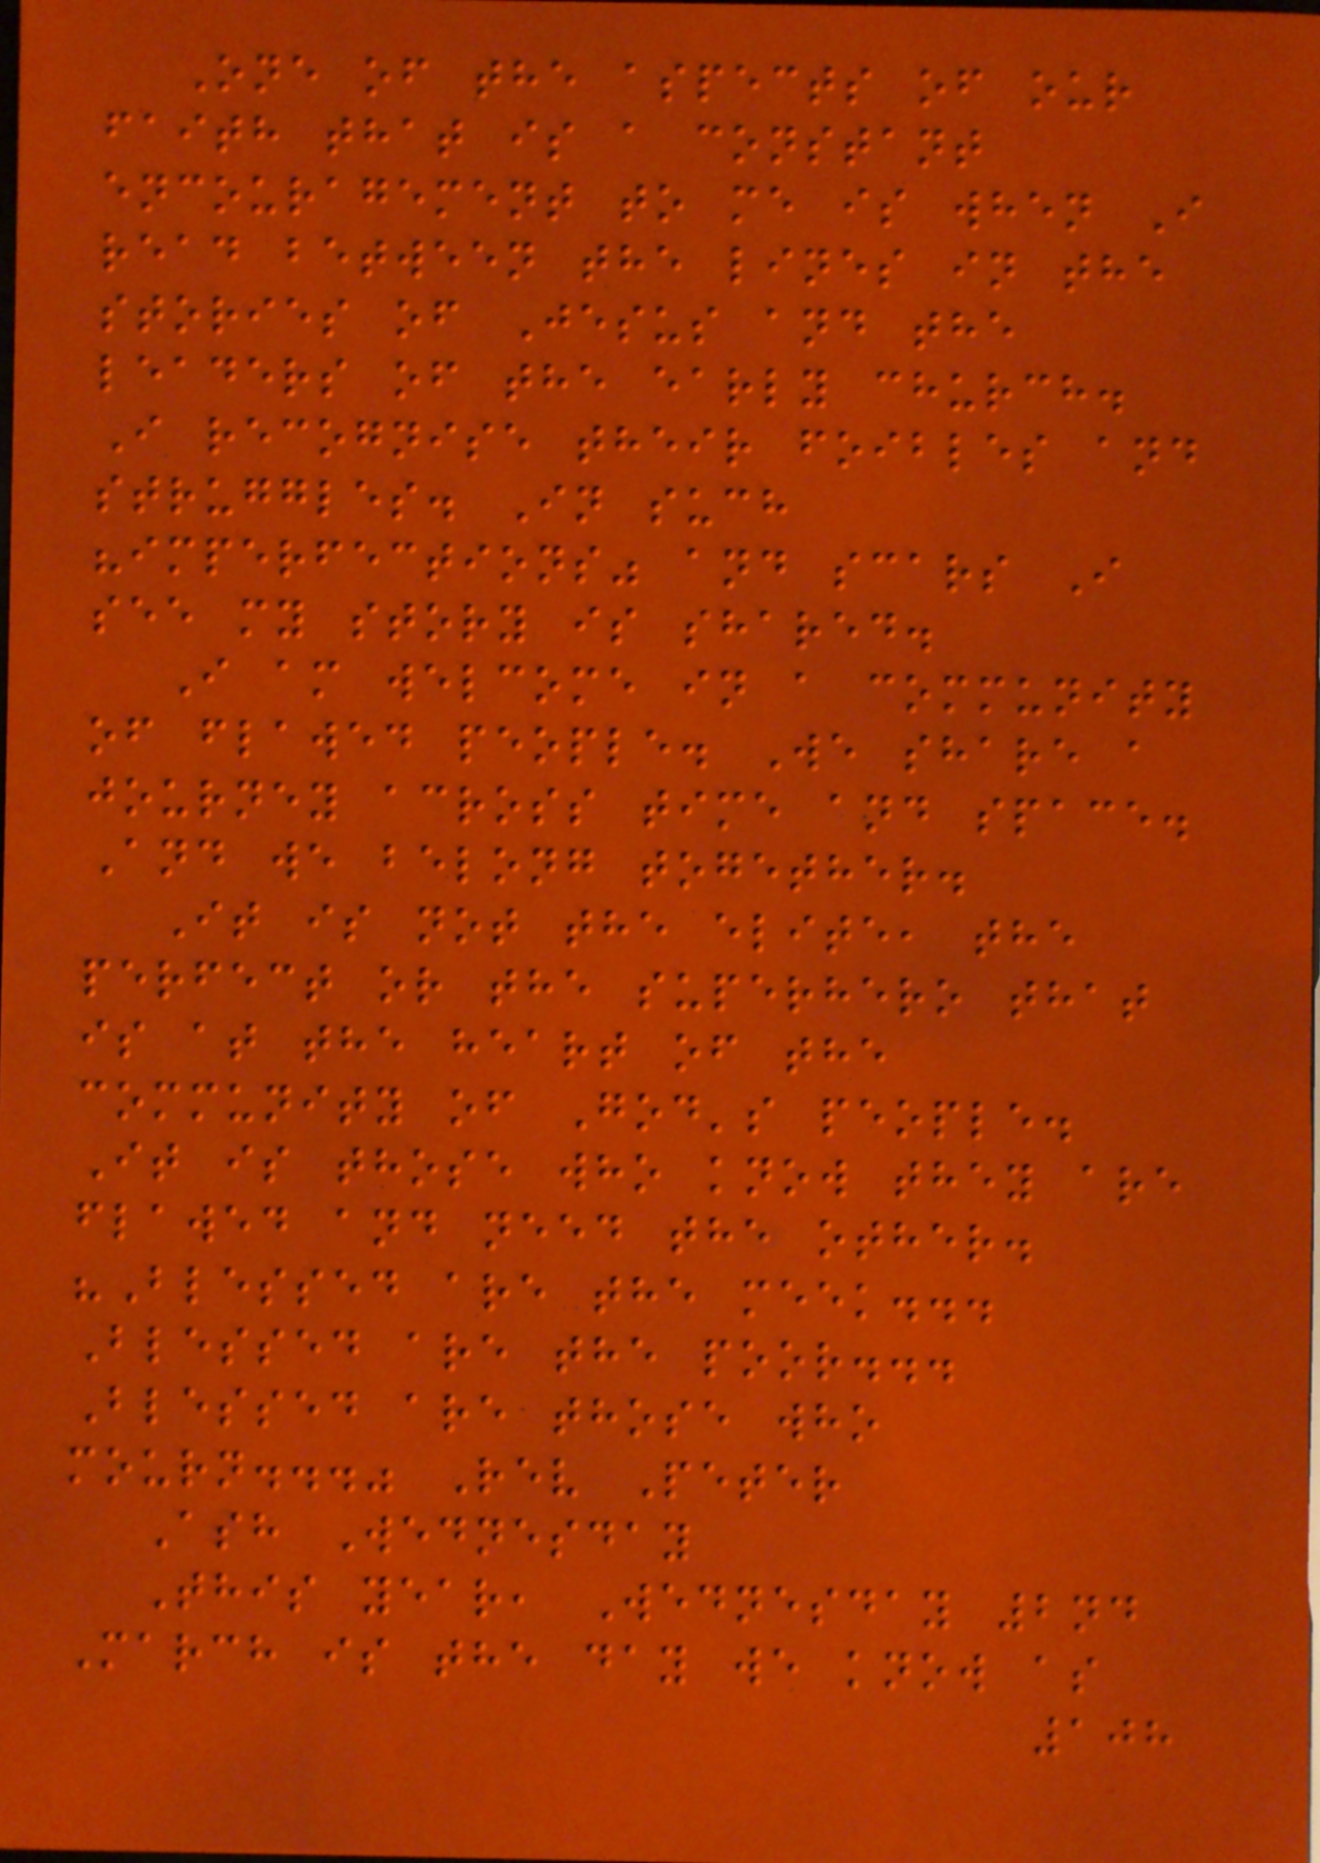One of the aspects of our
faith that is a constant
encouragement to me is when I
read between the lines in the
stories of Jesus and the
leaders of the early church.
I recognise their foibles and
struggles. In such
"imperfections" and scars I
see my story is shared.
I am welcome in a community
of flawed people. We share a
journey across time and space.
And we belong together.
It is not the elite, the
perfect or the superhero that
is at the heart of the
community of God's people.
It is those who know they are
flawed and need the other.
"Blessed are the meek...
Blessed are the poor...
Blessed are those who
mourn..." Rev Peter
Ash Wednesday
This year, Wednesday 2nd
March is the day we know as
108
